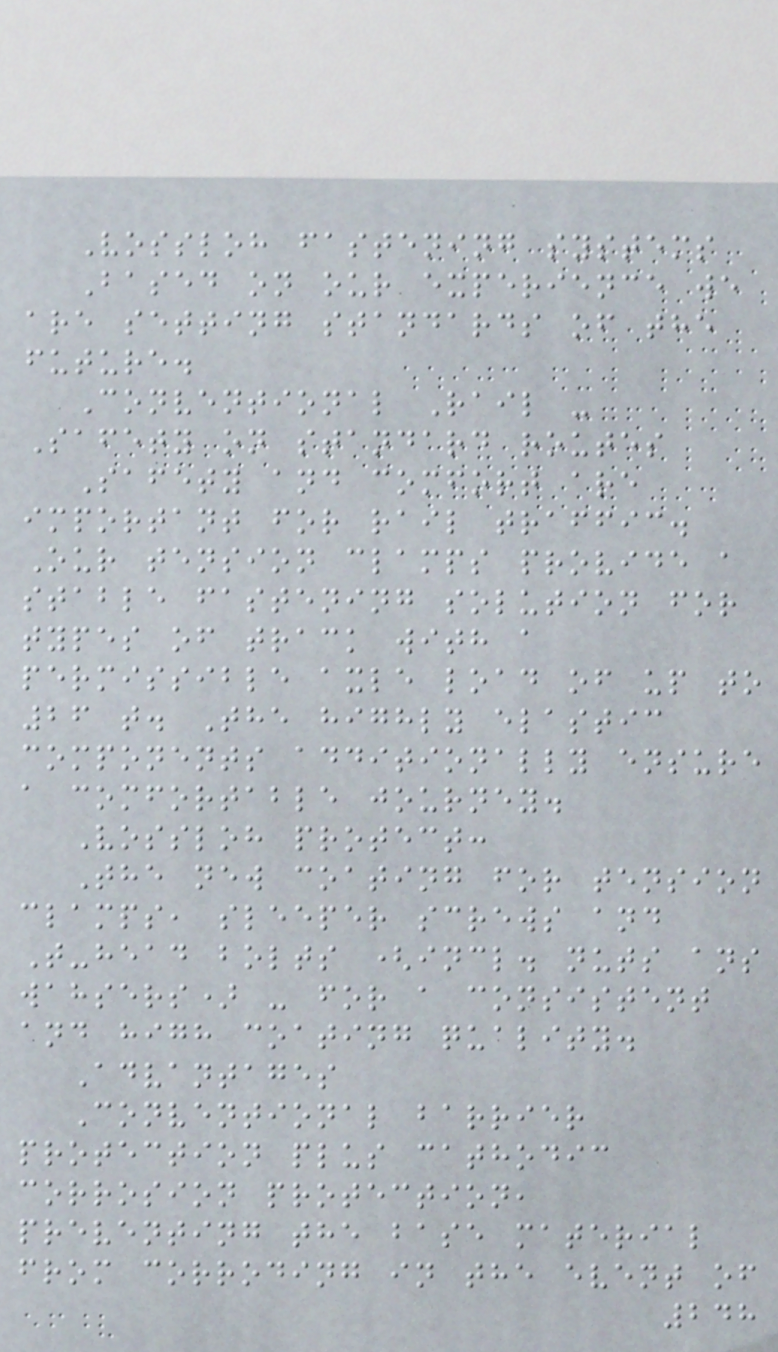Vossloh fastening systems
Based on our experience we
are setting standards of the
future.
Conventional Rail -
Safety on standard routes
Safety and comfort are
important for rail traffic.
Our tension clamps provide a
stable fastening solution for
types of track with a
permissible axle load of up to
26 t. The highly elastic
components additionally ensure
a comfortable journey.
Vossloh protect:
The new coating for tension
clamps, sleeper screws and
T-head bolts (incl. nuts ans
wahsers) - for a consistent
and high coating quality.
Advantages
Conventional barrier
protection plus cathodic
corrosion protection,
preventing the base material
from corroding in the event of
248
